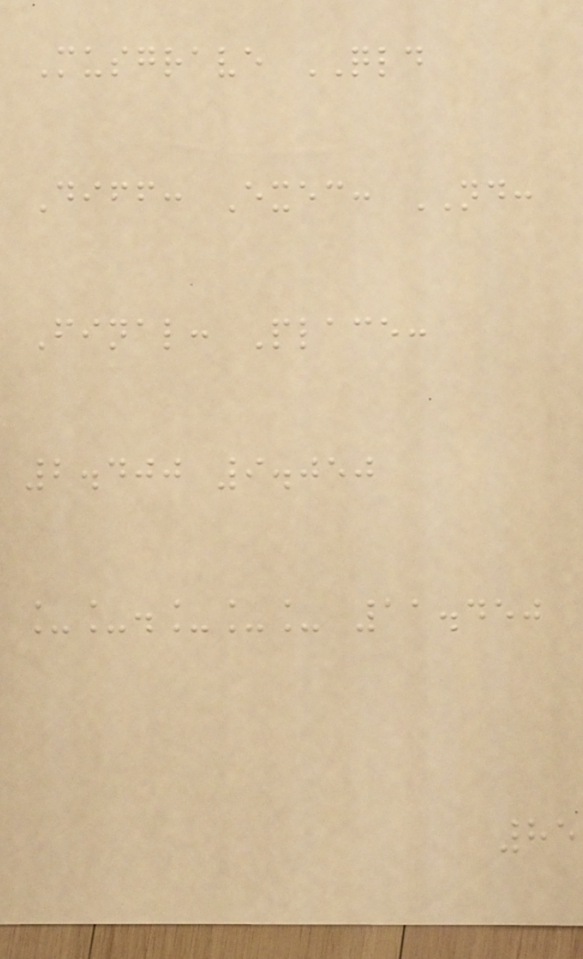Musgrave QLD
Diff: Exec: ND:
Final: Place:
2.400 9.050
__.___ 11.450
85
